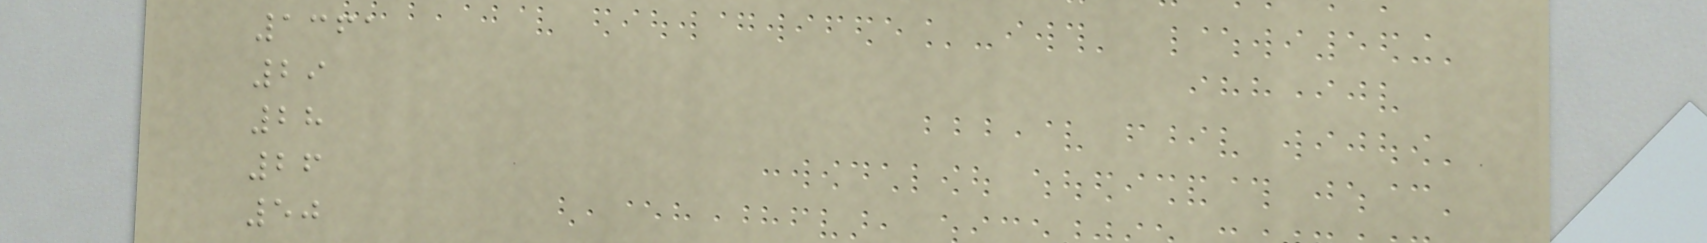1361
29
28
26
50
